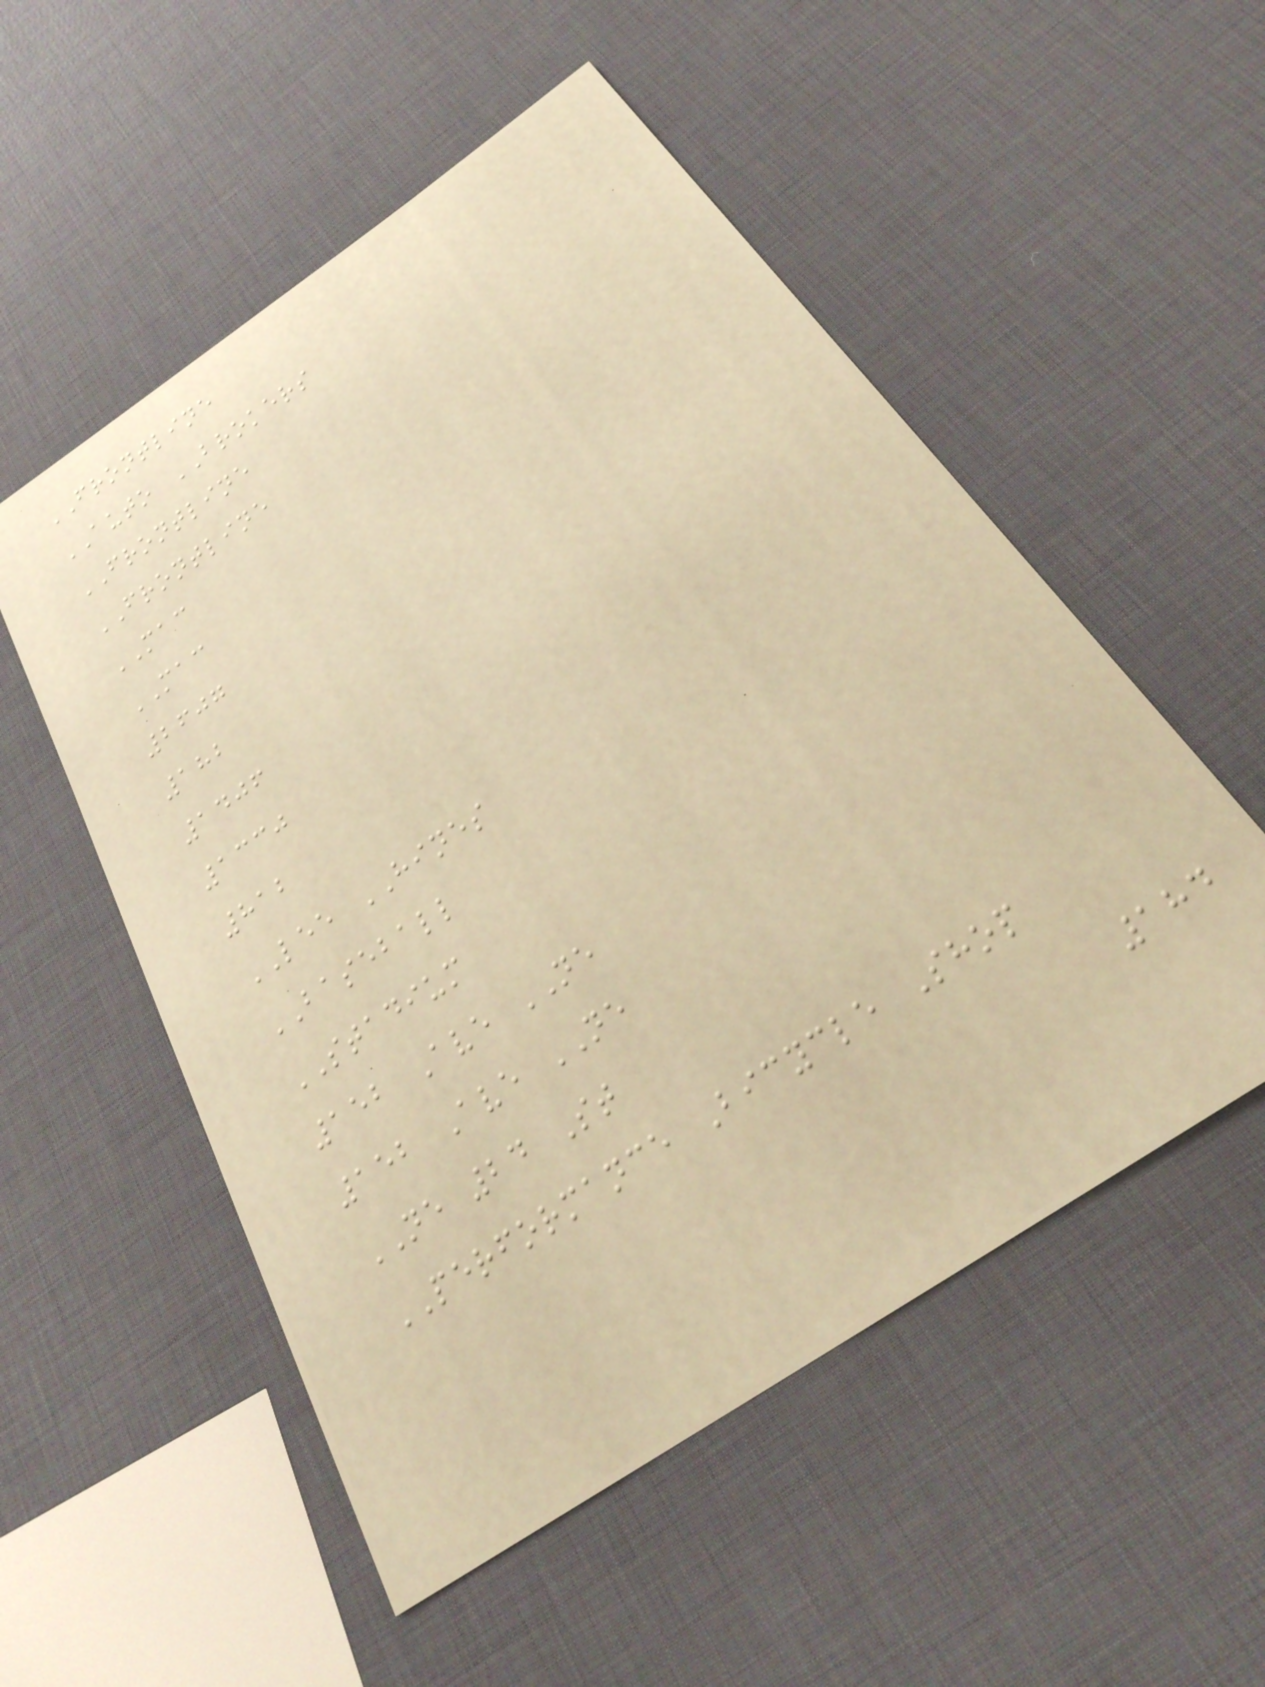FRONTLINE
AUTO BROKERS
FRONTLINE
FRONTLINE
MAC
MAC
2607
182
1406
1330
812
LEE HINES
BASEBALL
STADIUM
152 Ave NE
152 Ave NE
NE 24 St
PERFORMANCE Bicycle Shop
184
